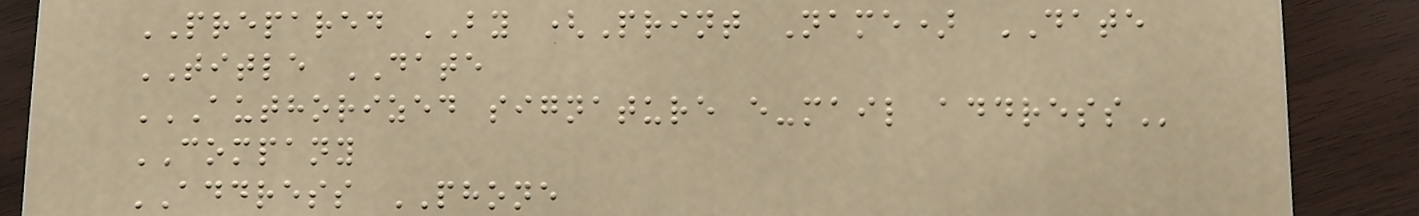PREPARED BY (Print Name) DATE
TITLE DATE
AUTHORIZED SIGNATURE E-MAIL ADDRESS
COMPANY
ADDRESS PHONE
